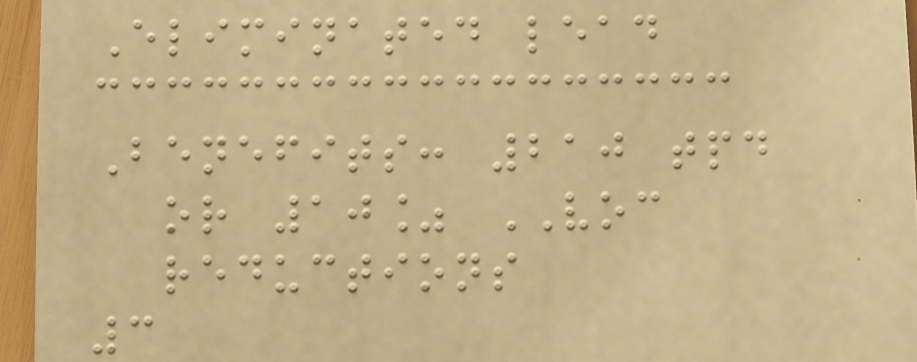Eliminated lead
Benefits: 210 tpd
or 10% VOC
reductions
3
